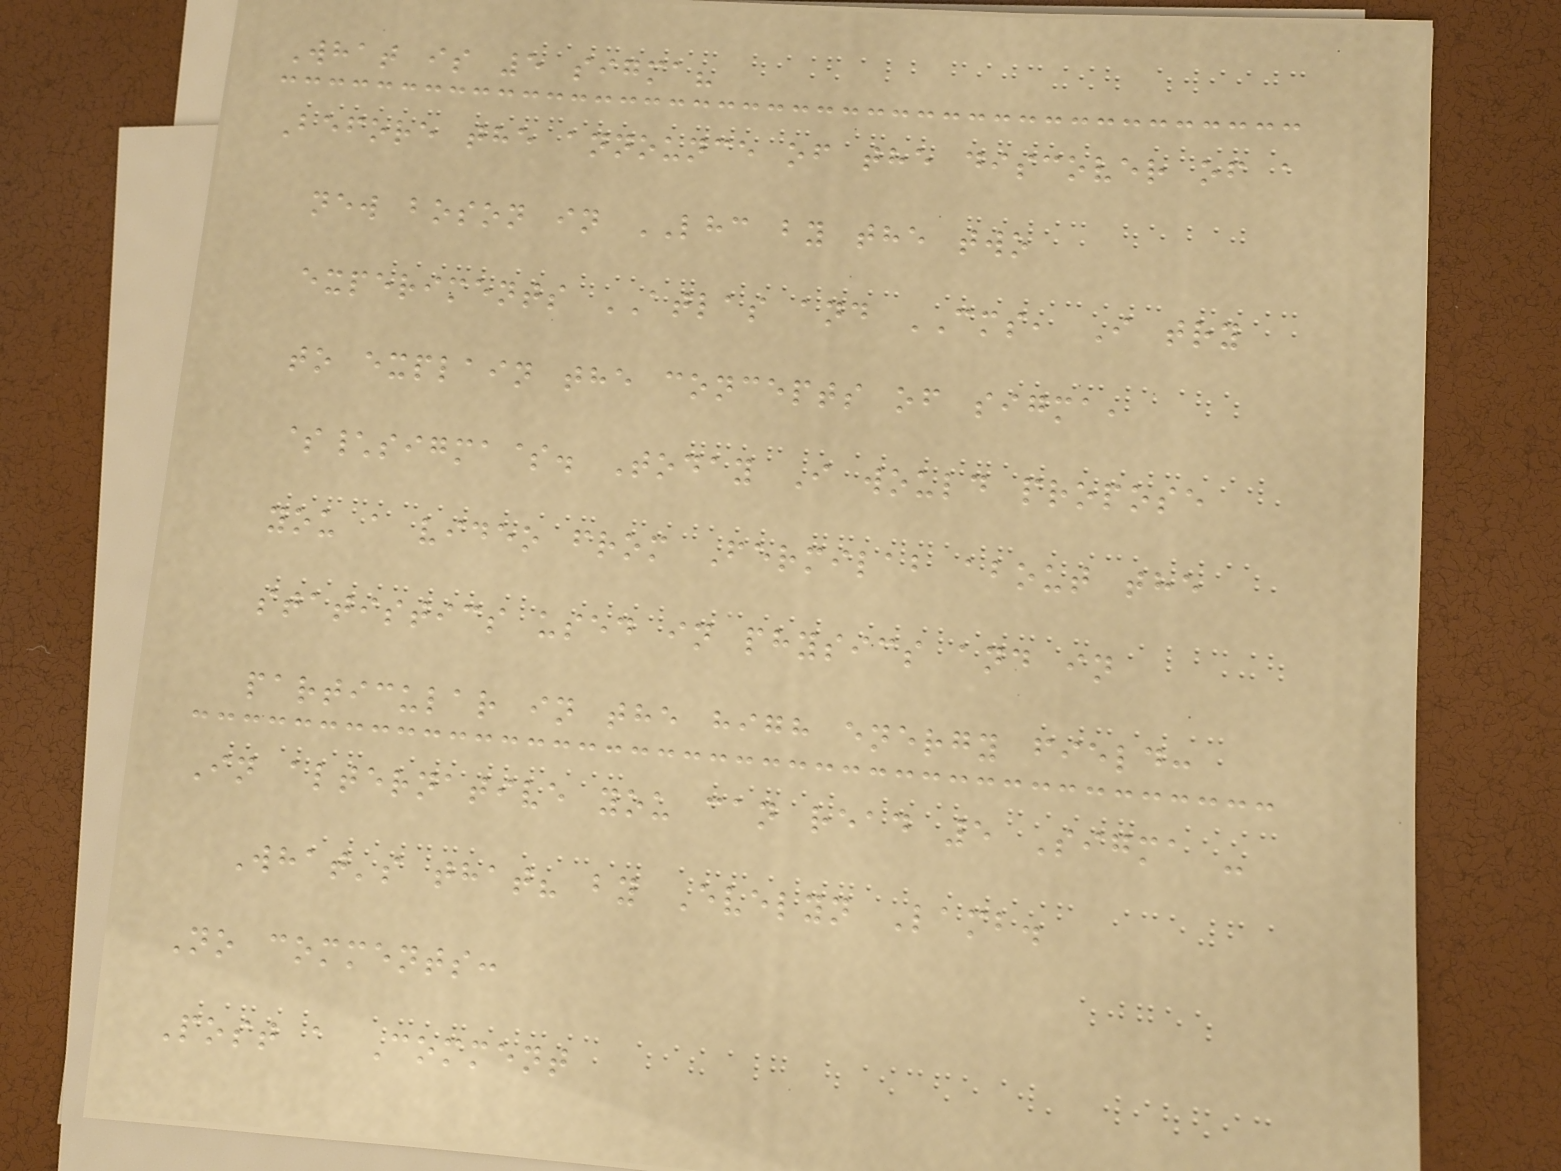What is 5 sigma?
Before the announce of the discover of a
new boson in LHC by the two
experiments ATLAS and CMS, I try
to explain the concepts of sigma,
$\sigma$. Today I would propose
you a video from Fermilab about the
statistics used in physics and in
particular in the high energy field:
In alternative you can read 5 Sigma -
What's that? by Evelyn Lamb.
No comments:
Post a Comment
